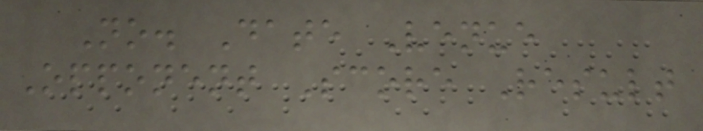No. Date Venue
Opponent Score Result
